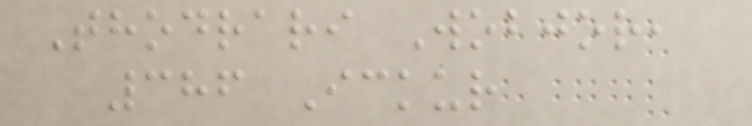Thodrari Wobjor,
386 Ickur
